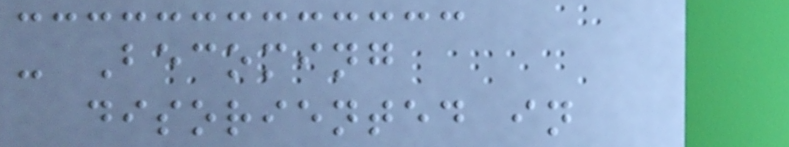- Becoming
disoriented in
